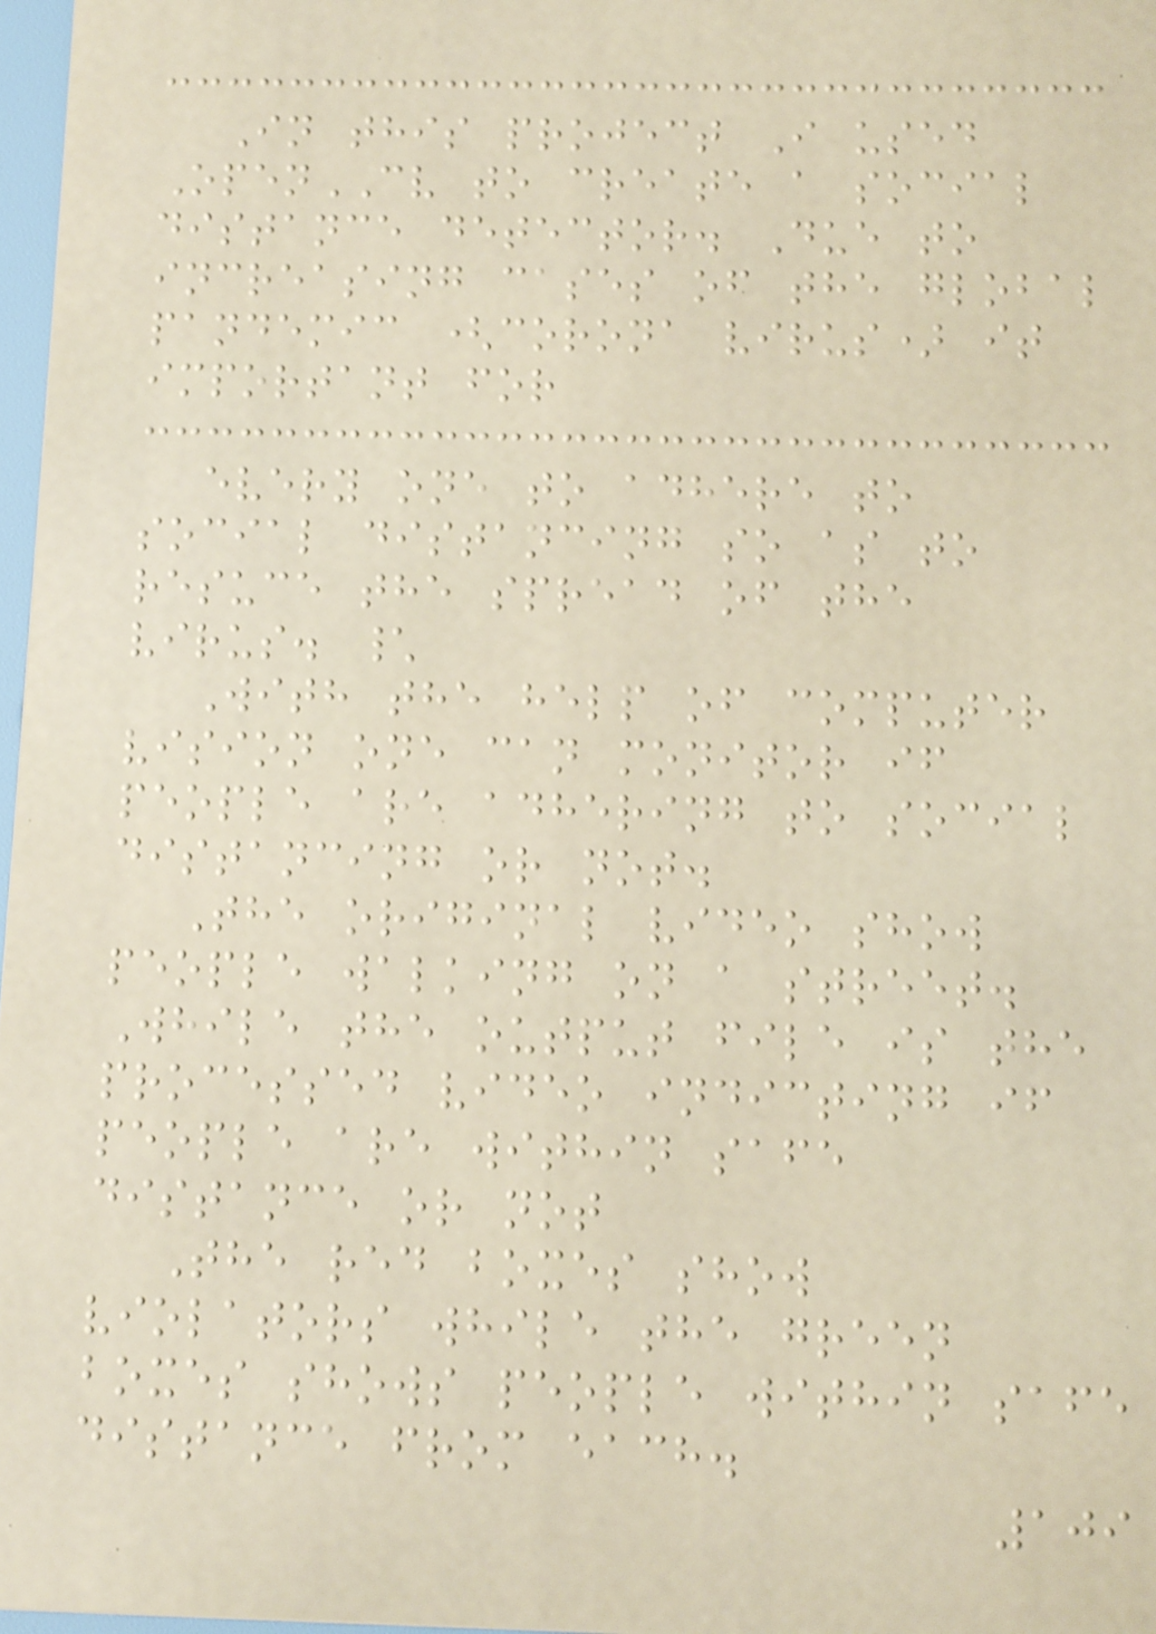In this project I used
OpenCV to create a social
distance detector. Due to
increasing cases of the global
pandemic (corona virus) it
important for
every one to adhere to
social distancing so as to
resuce the spread of the
virus. \
With the help of computer
vision one can monitor if
people are adhering to social
distancing or not.
The original video show
people walking on a street.
While the output file is the
processed video indicting if
people are within safe
distance or not
The red boxes show
violators while the green
boxes shows people within safe
distance from each.
109
